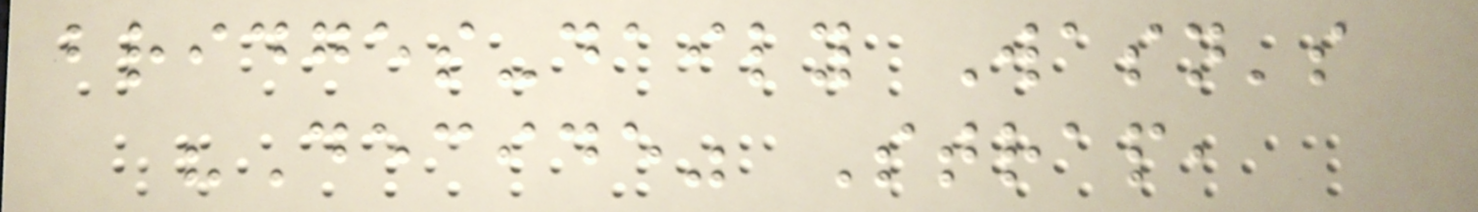bridges-daily Wasn's
"Decide" Strap,
